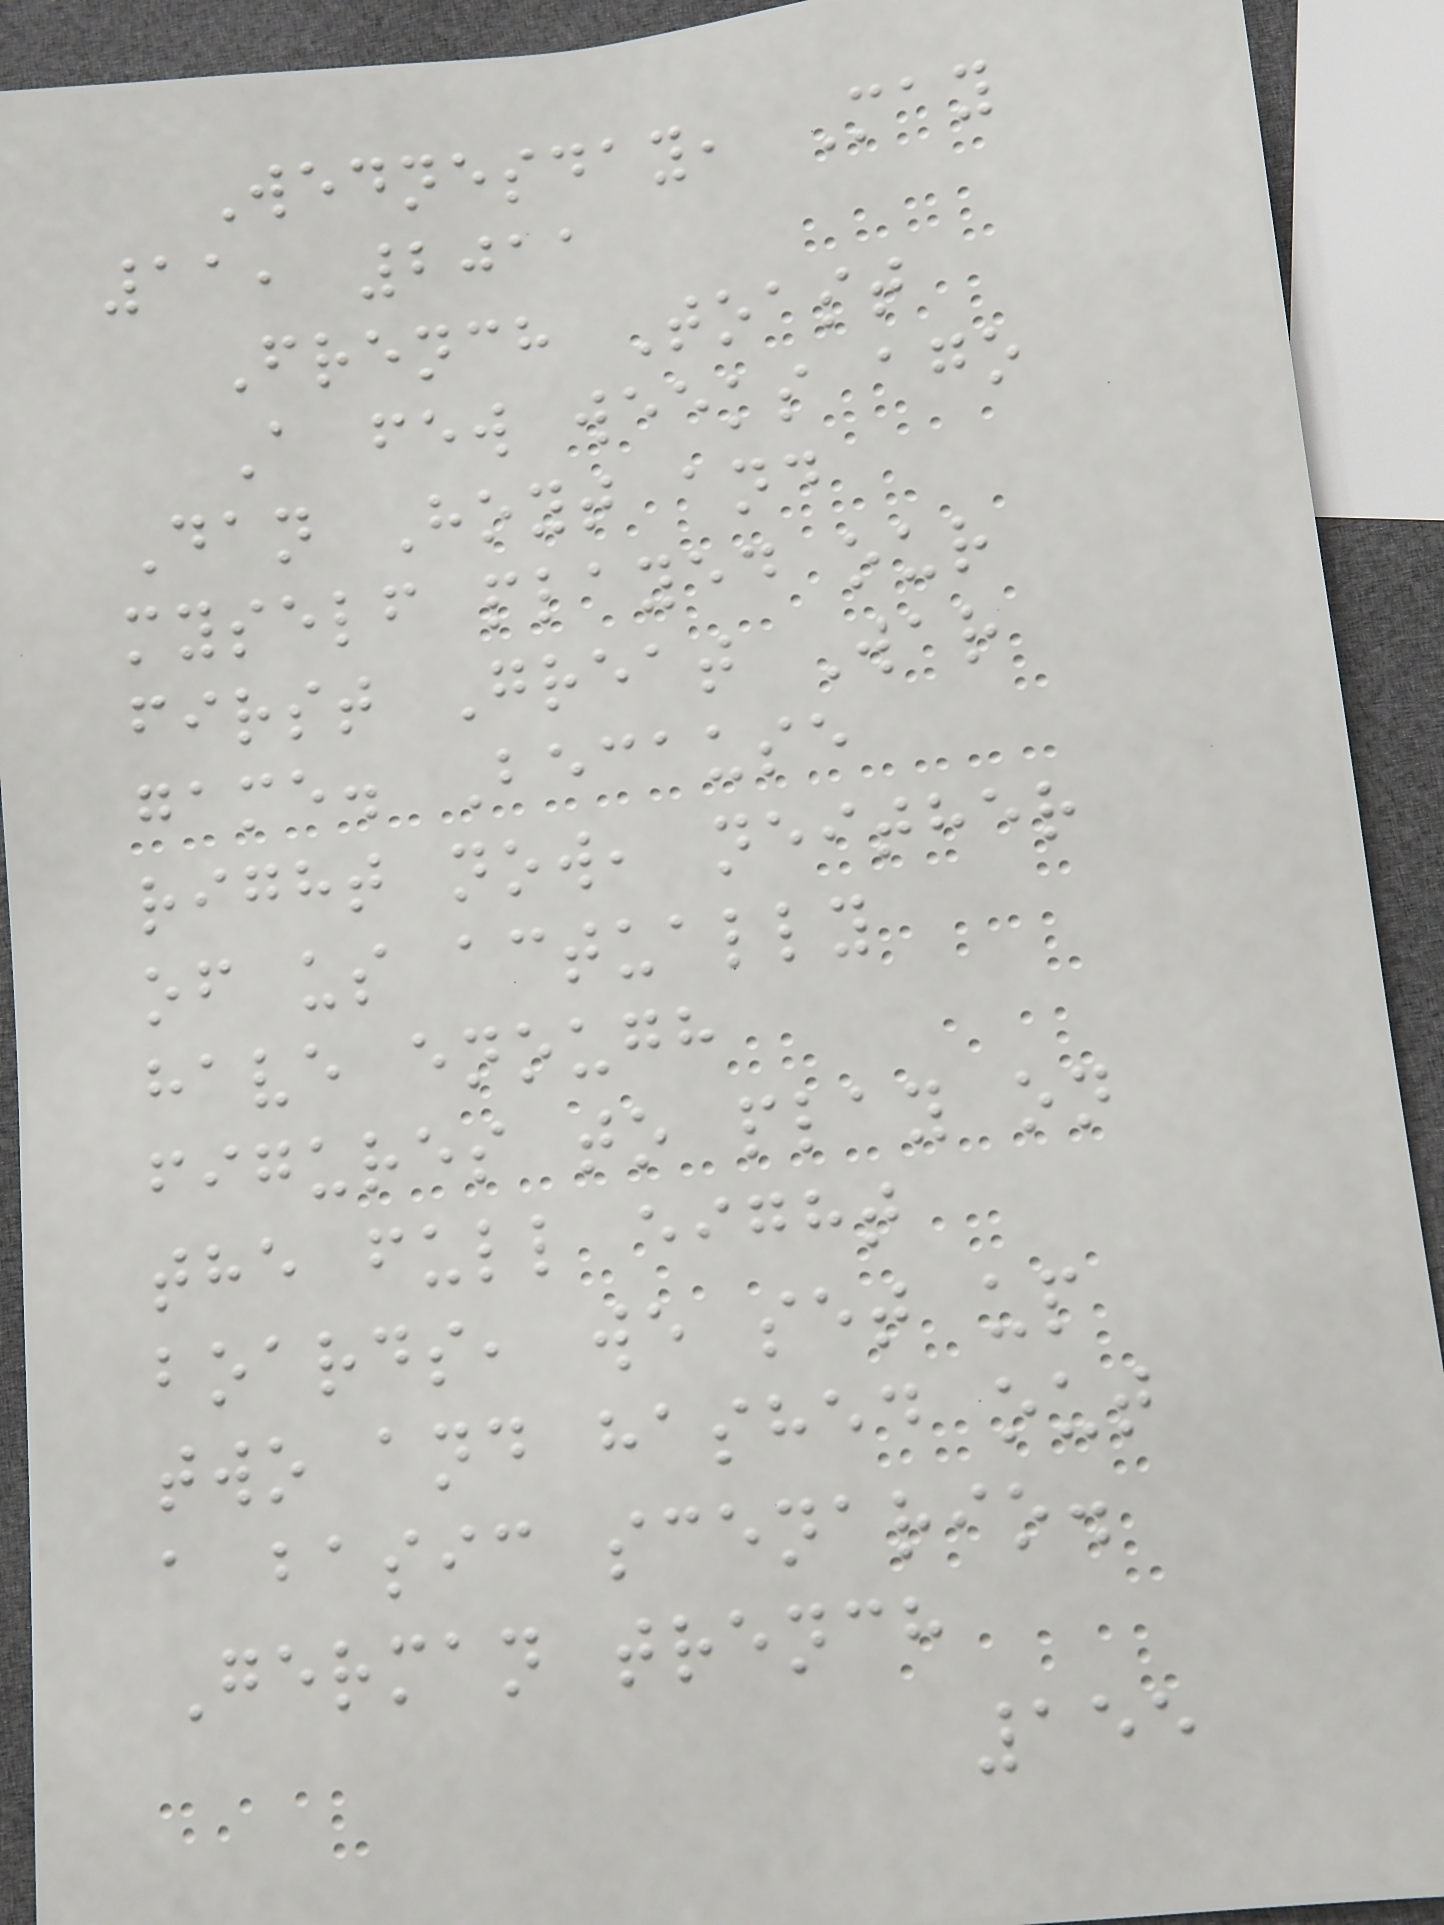Wednesday, May
11, 2011
French Toast
A few weeks ago
Dan Hoyt and
myself played our
first Great War
game. Because
right now, neither
of us actually
have enough
figures to play on
the full eight
boards, we set up
two and hashed out
a basic scenario.
German trench
155
